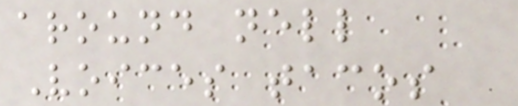around nell
Voices tacos
